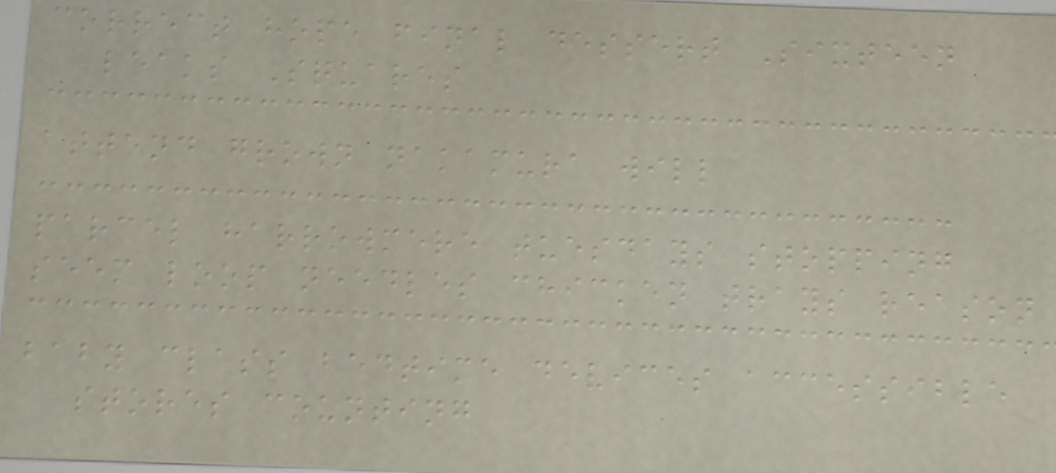correct hope final dessert Sixteen
leaks Squares
attend grown nakamura will
parcel harrowmere tuesdays stopping
seem loop needles chicken trays reason
baby class bedtime devices accessible
stores counting
